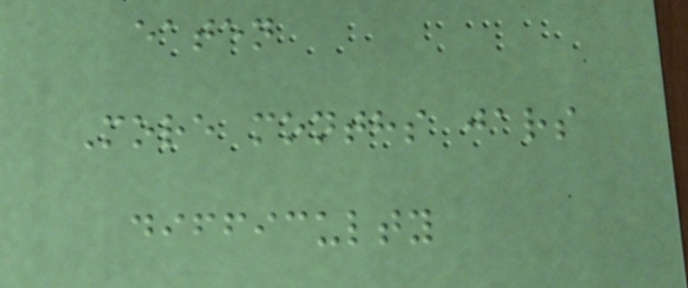eaten
More months jars
difficulty
